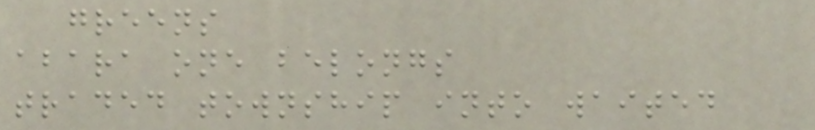greens
abara one belongs
traded township into waited
